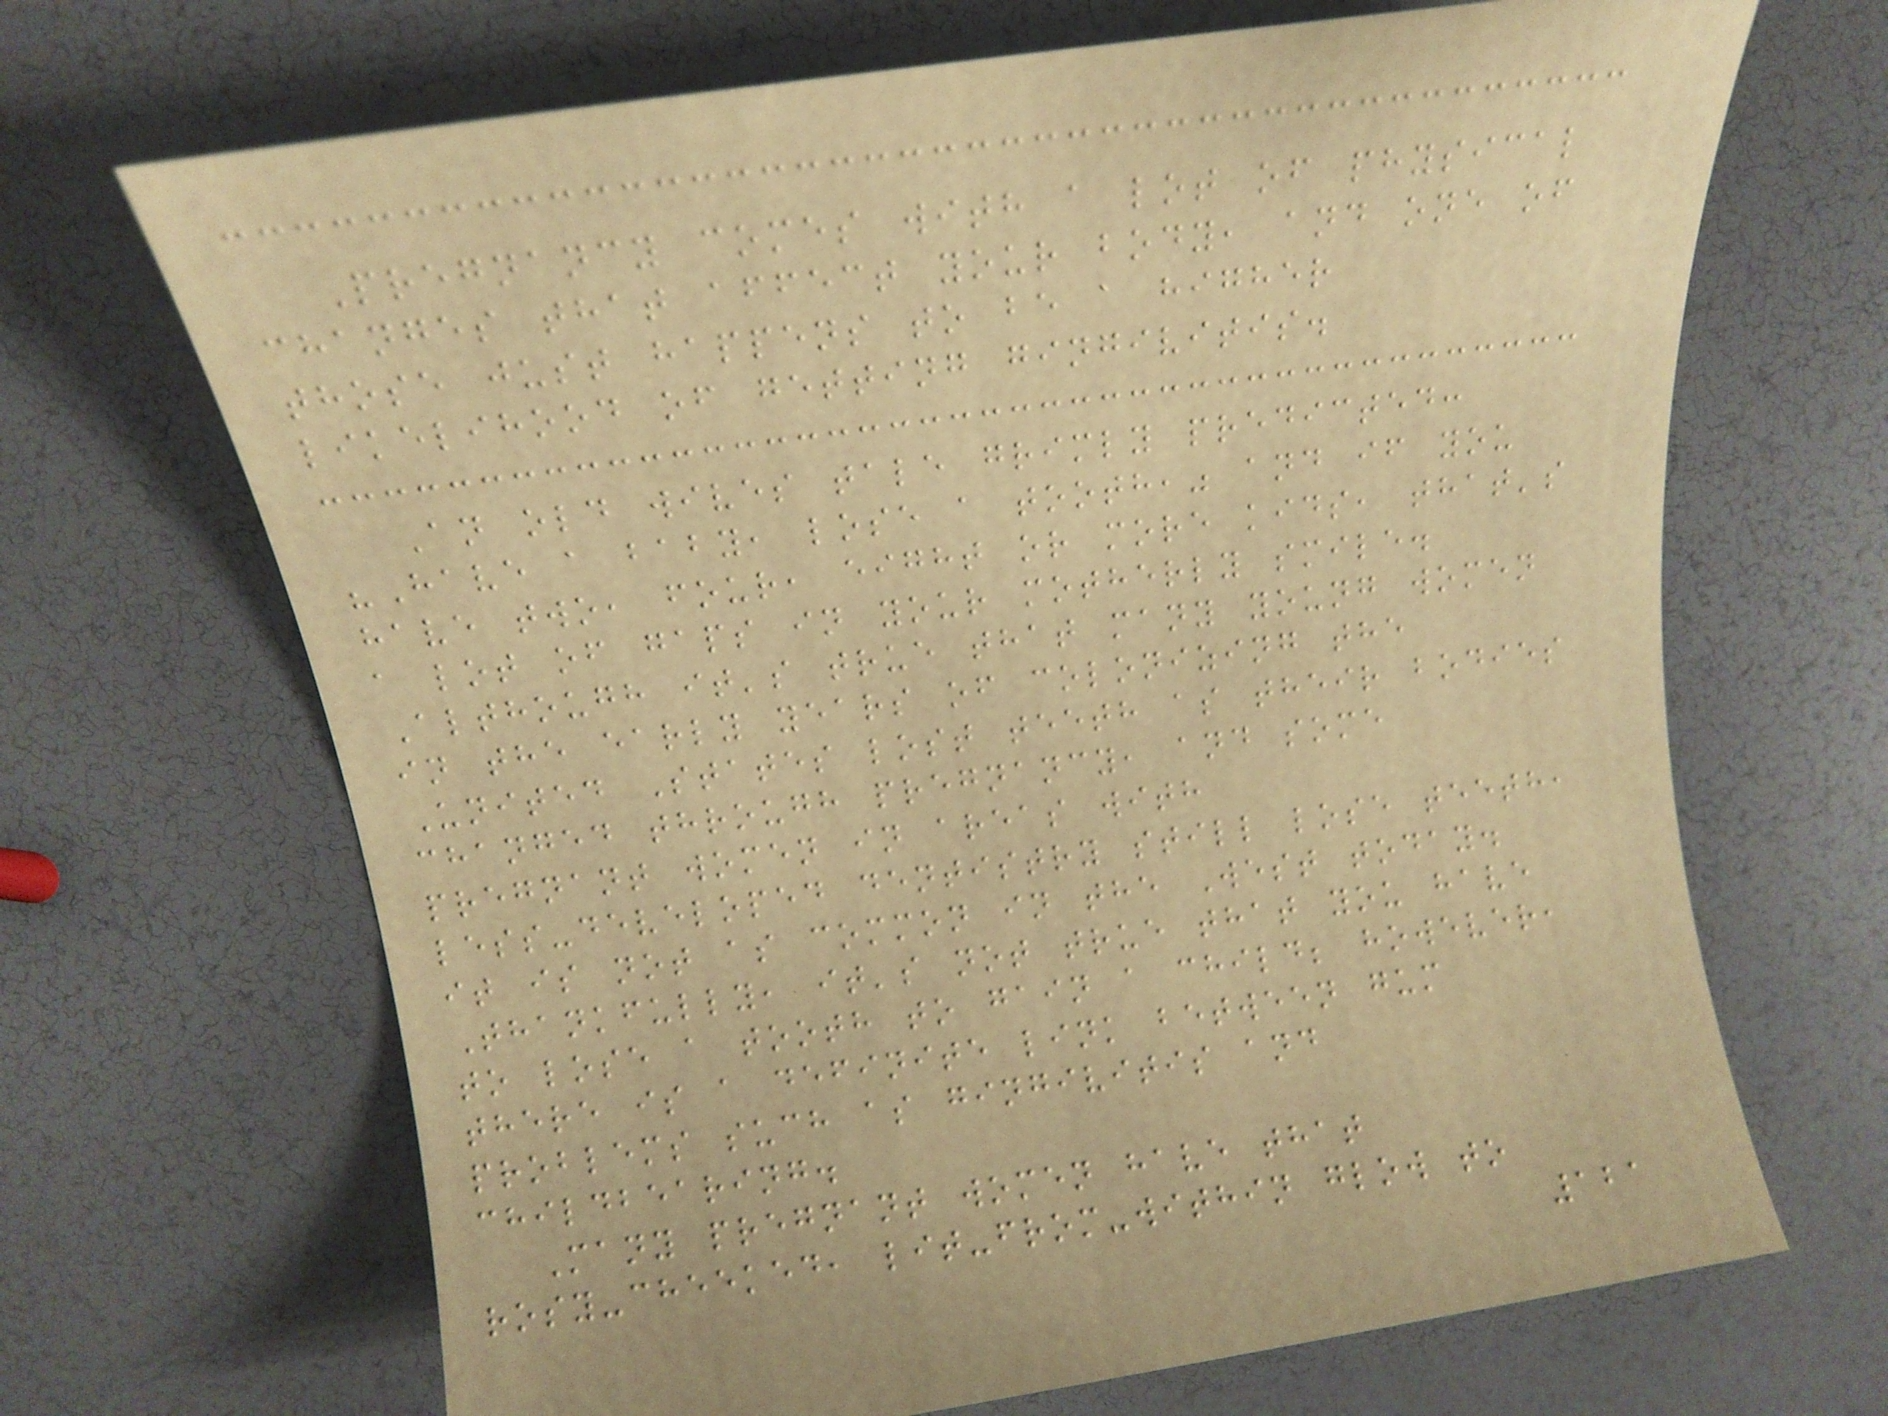Pregnancy comes with a lot of physical
changes that affect your body, and one of
those just happens to be a higher
likelihood of getting gingivitis.
An old wives tale grimly predicted:
"Have a baby, lose a tooth," and if you
have two, four, eight or more kids, that's
a lot of gaps in your motherly smile.
Although it's true that many young women
in the early years of colonizing the
United States lost teeth as their bodies
changed through pregnancy, and some
pregnant women in areas with
less-developed dentistry still lose teeth,
it is not as common in the West today.
Thankfully, it's not true that you have
to lose a tooth to gain a child; however,
there is a definite link between gum
problems such as gingivitis and
childbearing.
Many pregnant women have that
rosy-cheeked, lit-from-within glow to
121
